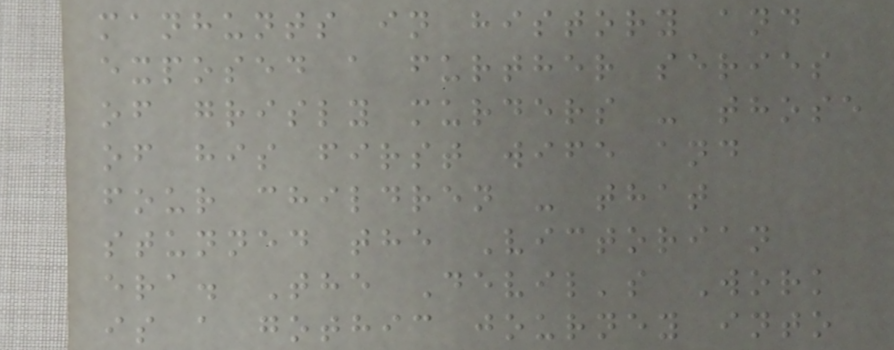manhunts in history and
exposed a further series
of grisly murders - those
of his first wife and
four children - that
stunned the Victorian
era. The Devil's Work
is a gothic journey into
